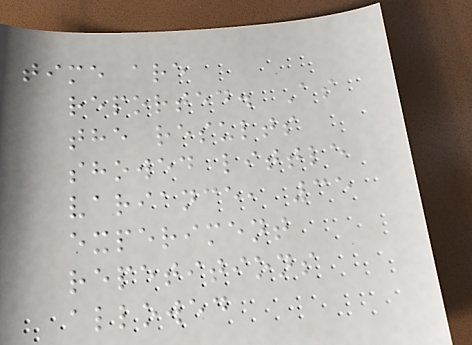time are
reported. As
the results
showed little
variance, 35
experiment
repetitions
allowed
